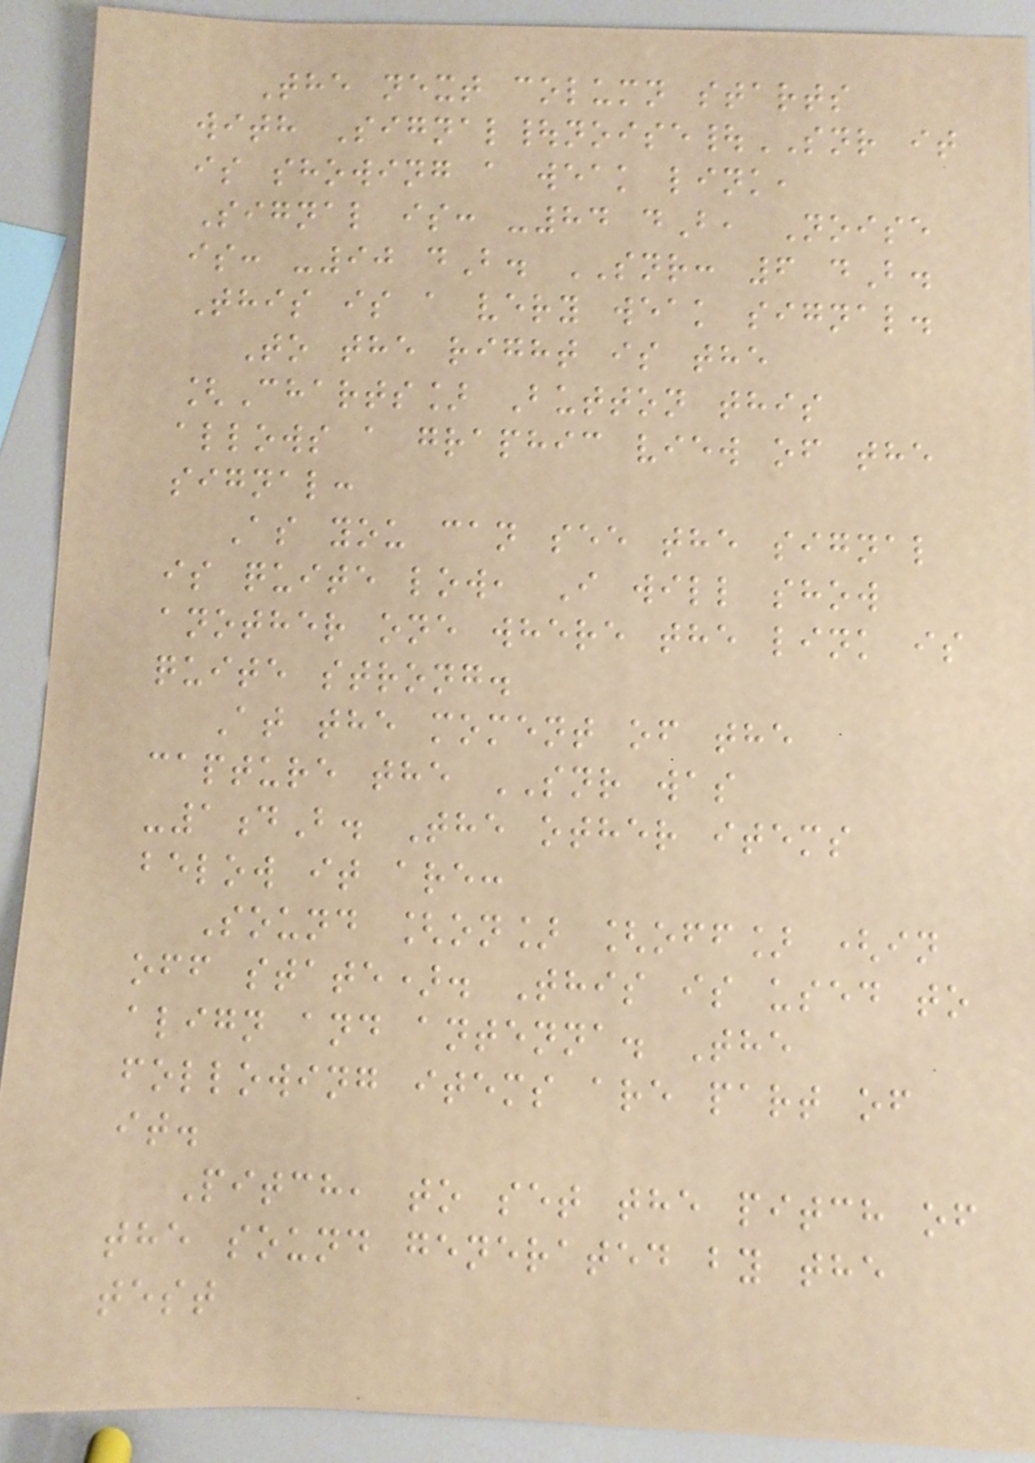The next column starts
with Signal|noise|SNR it
is showing a weak link,
Signal is: -84 dB, Noise
is: -90 dB. SNR: 6 dB.
This is a very weak signal.
To the right is the
[Charts] Button this
allows a graphic view of the
signal:
As you can see the signal
is quite low, I will show
another one where the link is
quite strong.
At the moment of the
capture the SNR was
-1dB. The other items
below it are:
Sound [on] [off] (in
off state). This is used to
align and antenna. The
following items are part of
it.
Pitch, to set the pitch of
the sound generated by the
test
